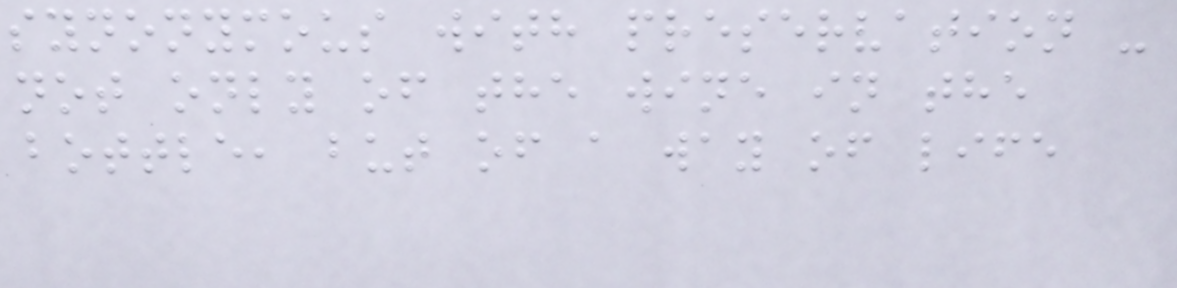synonymous with preservation -
not only of the wine in the
bottle, but of a way of life
